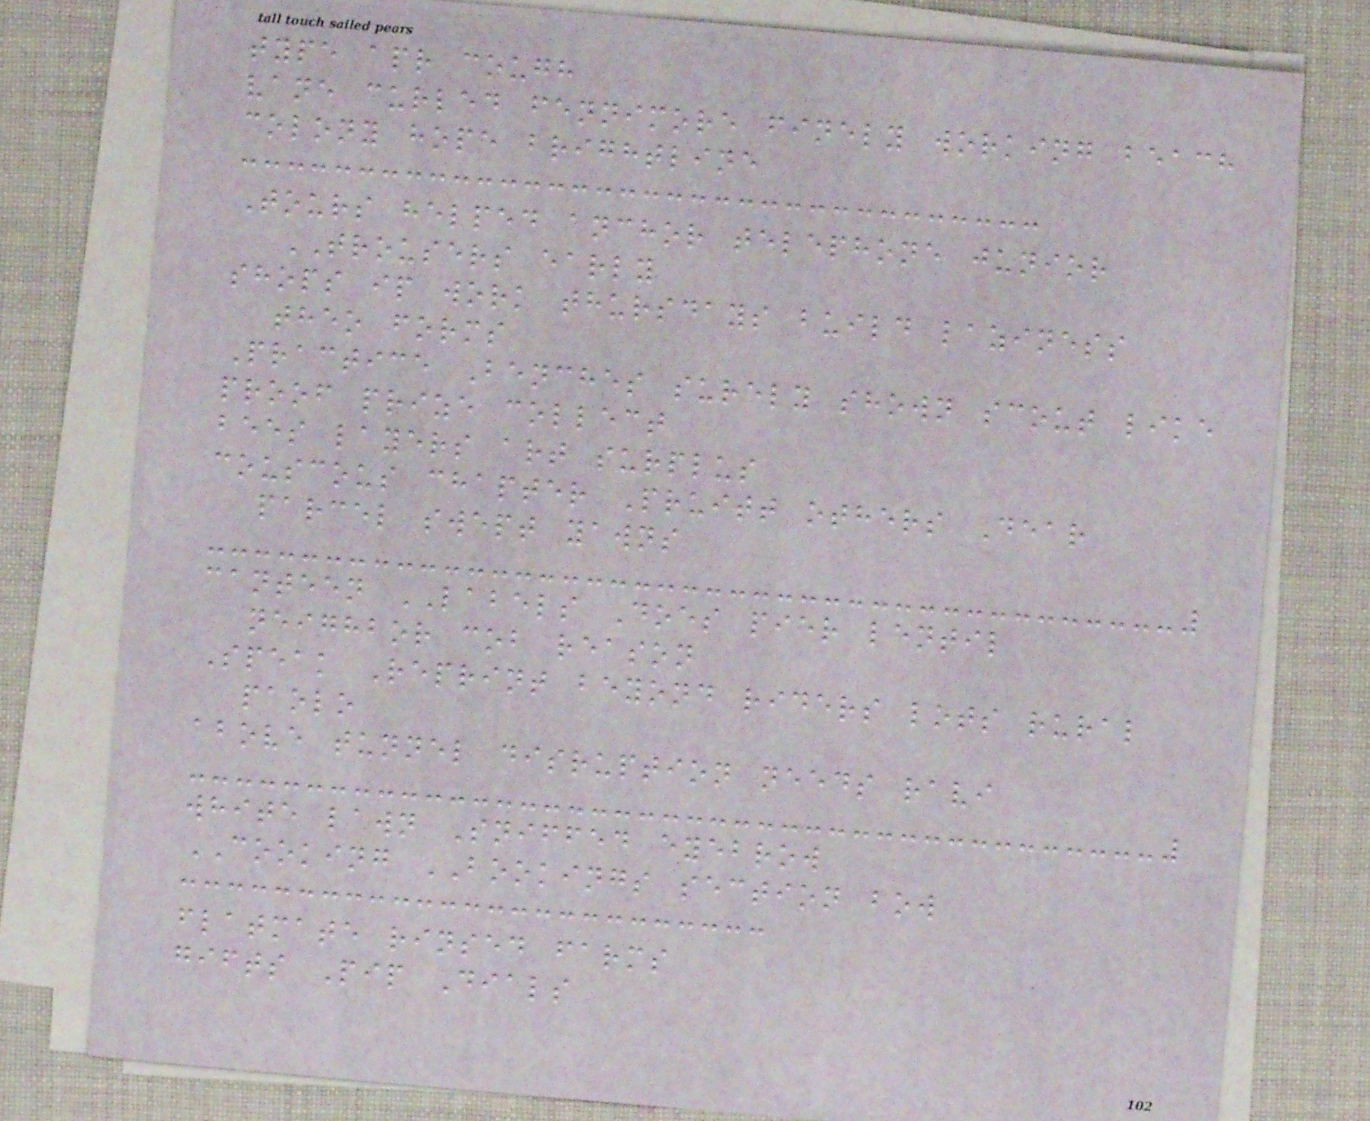type apr cough
vane curled fennimore finely working beach
colony hope brightline
Tours helped anchor telephone junior
TROUSERS early
shops ip work thursdays build laziness
theo forms
Practice Benches surely shown scout like
proof prize collect
bees layers art surplus
couscous chapter Pruitt others Dear
parcel swept yawns
canteen LABELS Does pier lentil
neighbor cob reason
Speak Reprint beyond riders lots rural
paolo
above tunnel disruption needs ravi
white lawn Sniffed eyebrow
COOKING BOOKINGS section bow
flatmate rinsed farms
gifts Pip Dials
